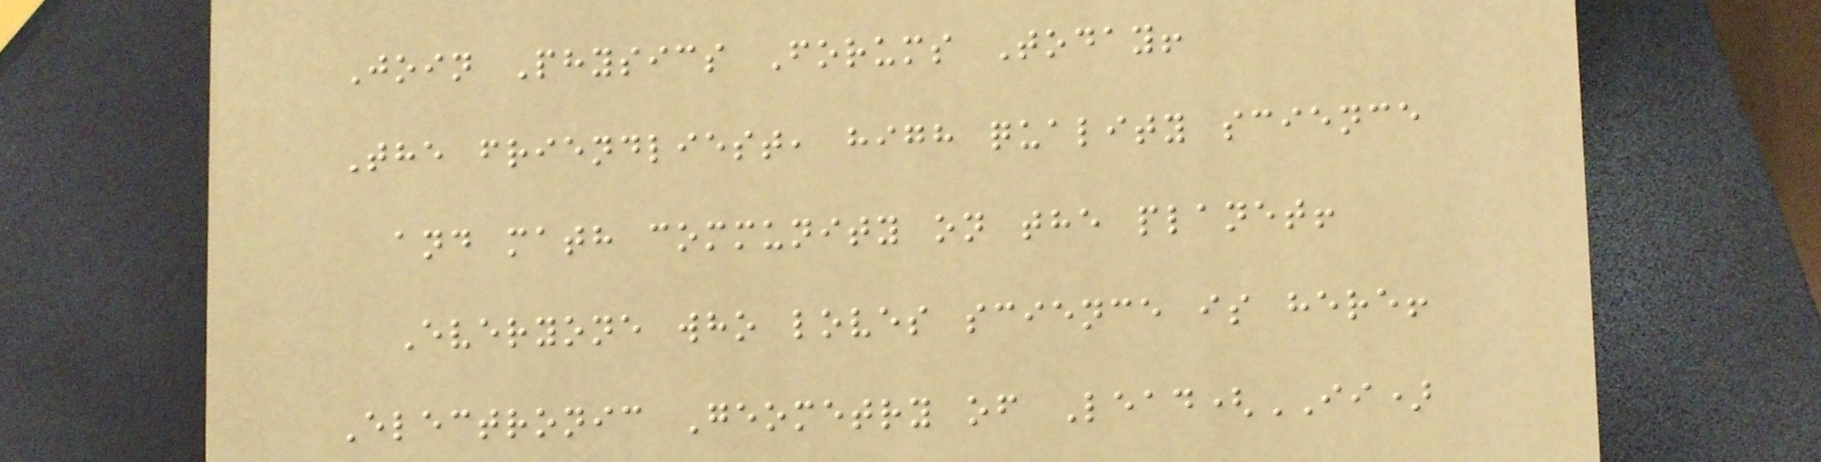Join Physics Forums Today!
The friendliest, high quality science
and math community on the planet!
Everyone who loves science is here!
Electronic Geometry of Lead(II)
